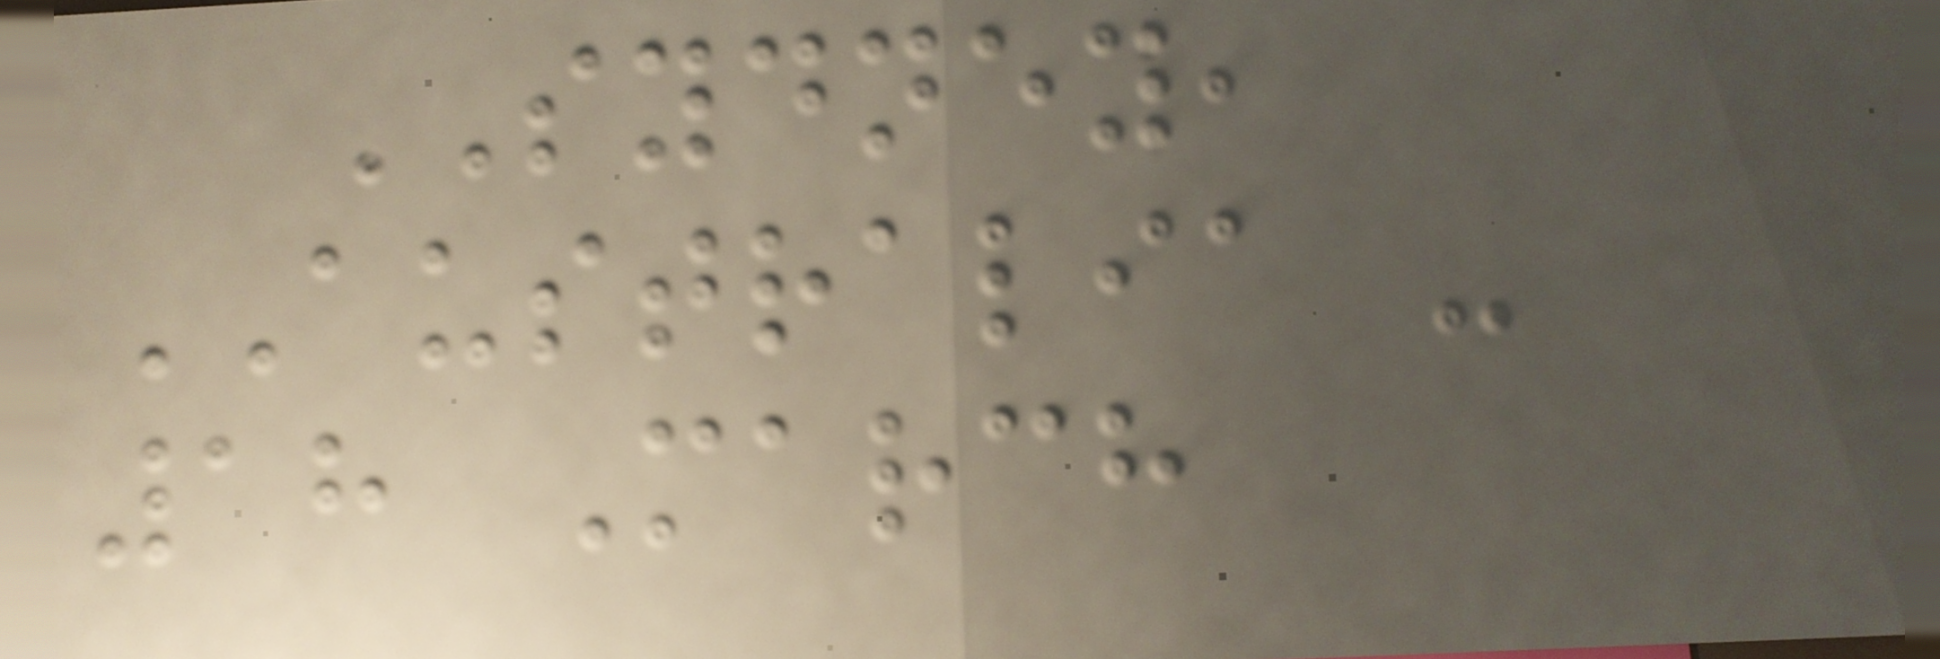SYDNEY,
AUSTRALIA -
18 March
